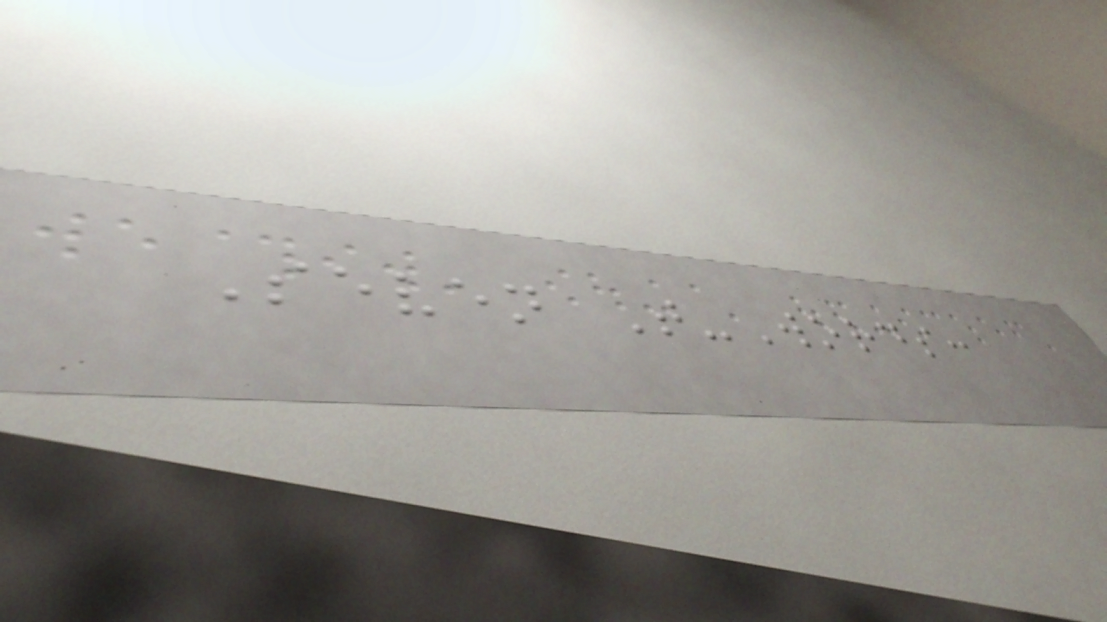Seven T-Words:
